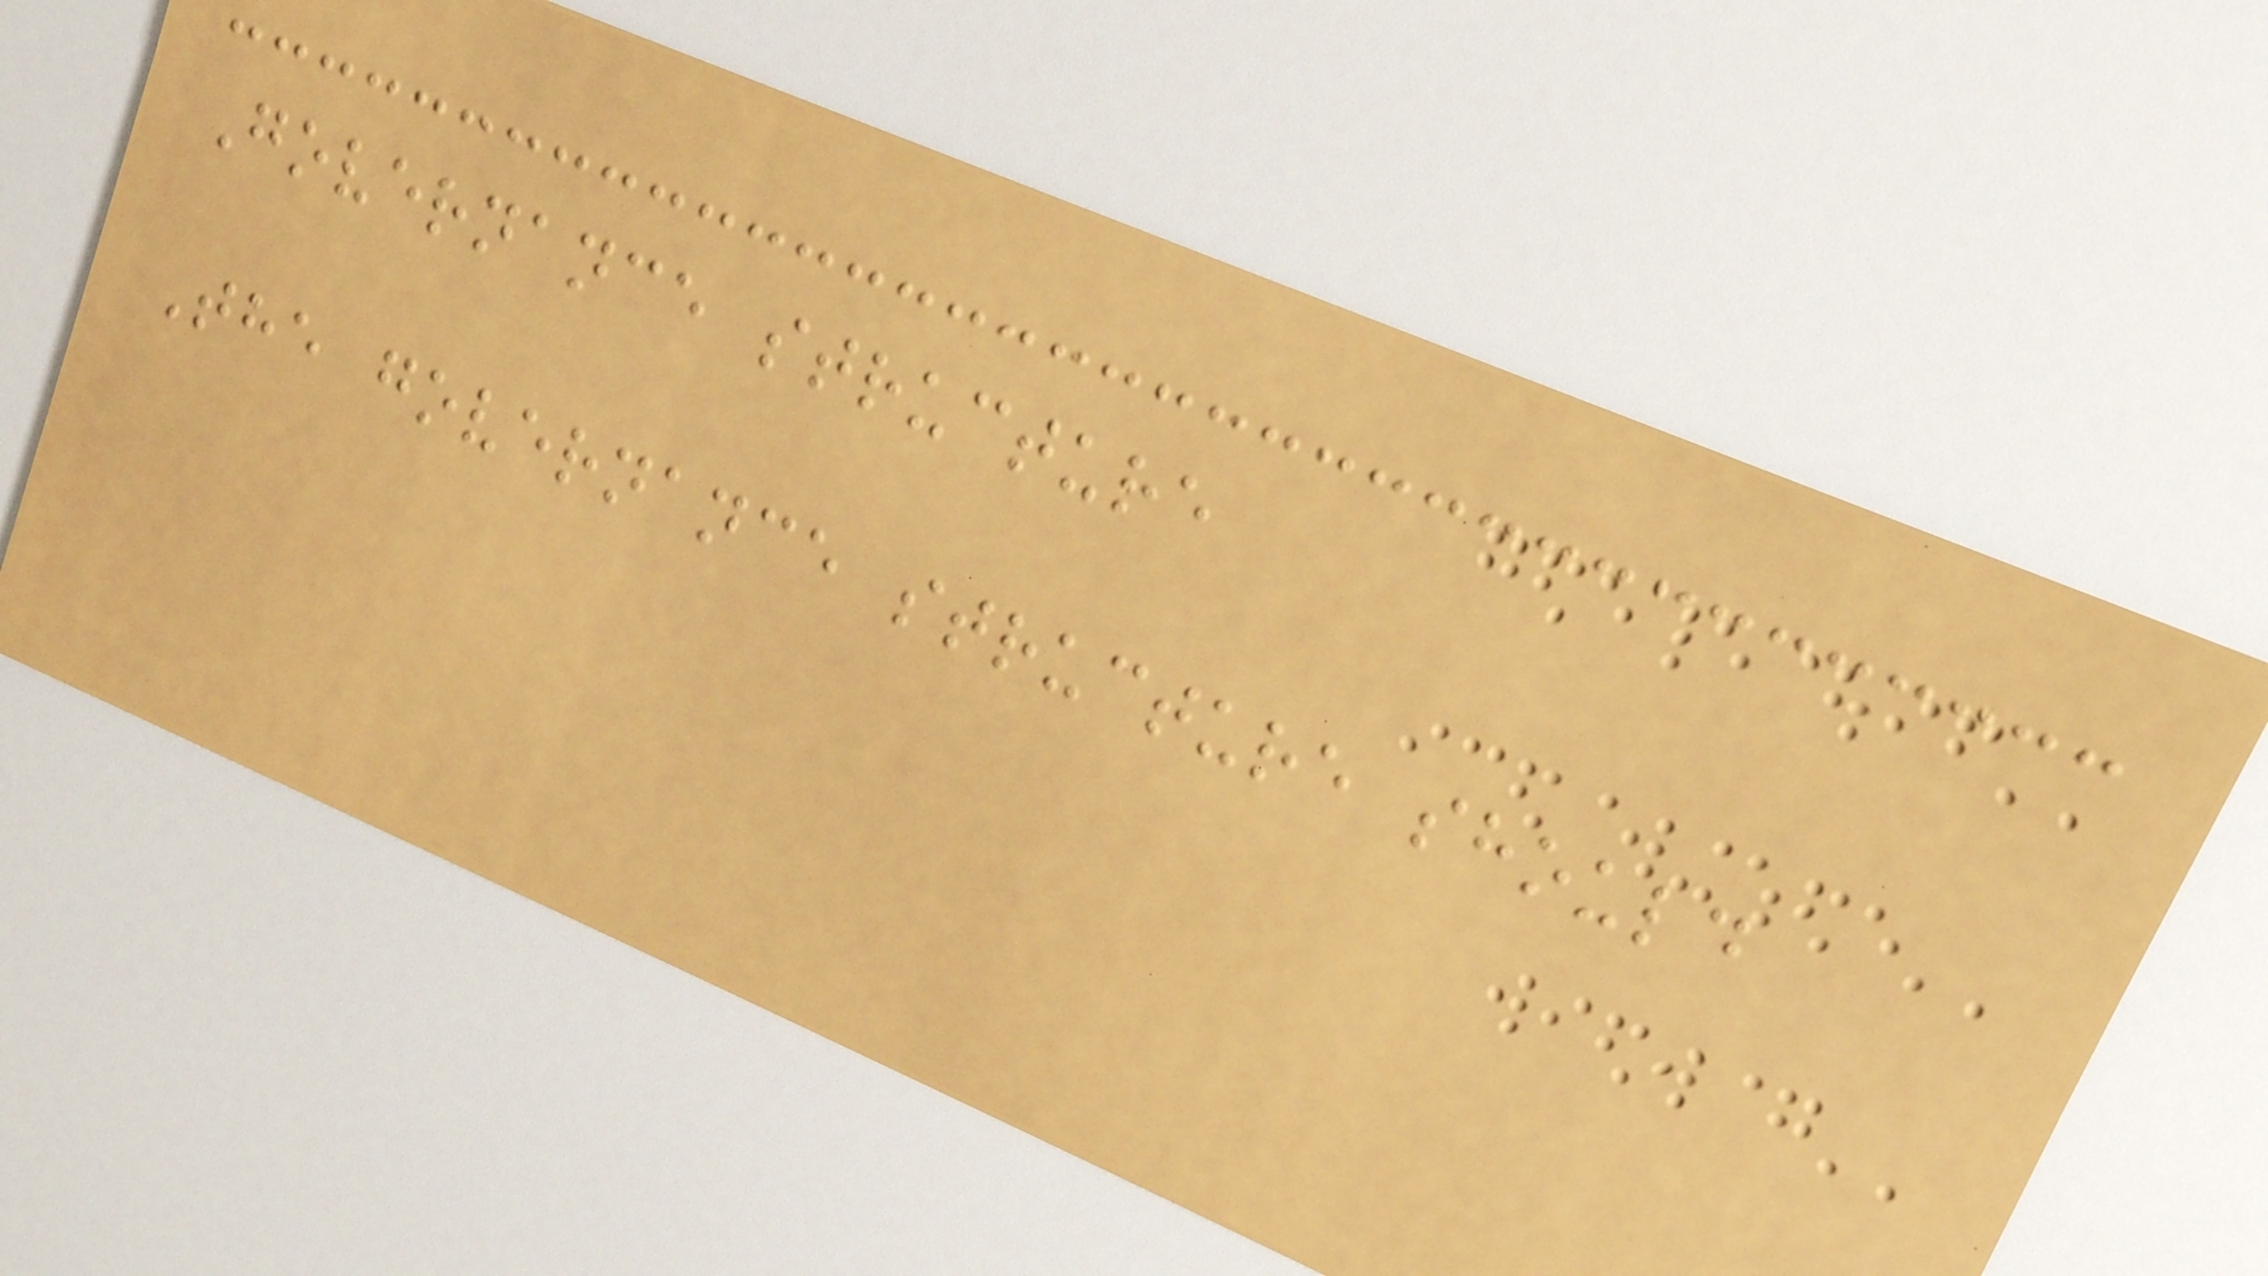Governance structure
The governance structure should
